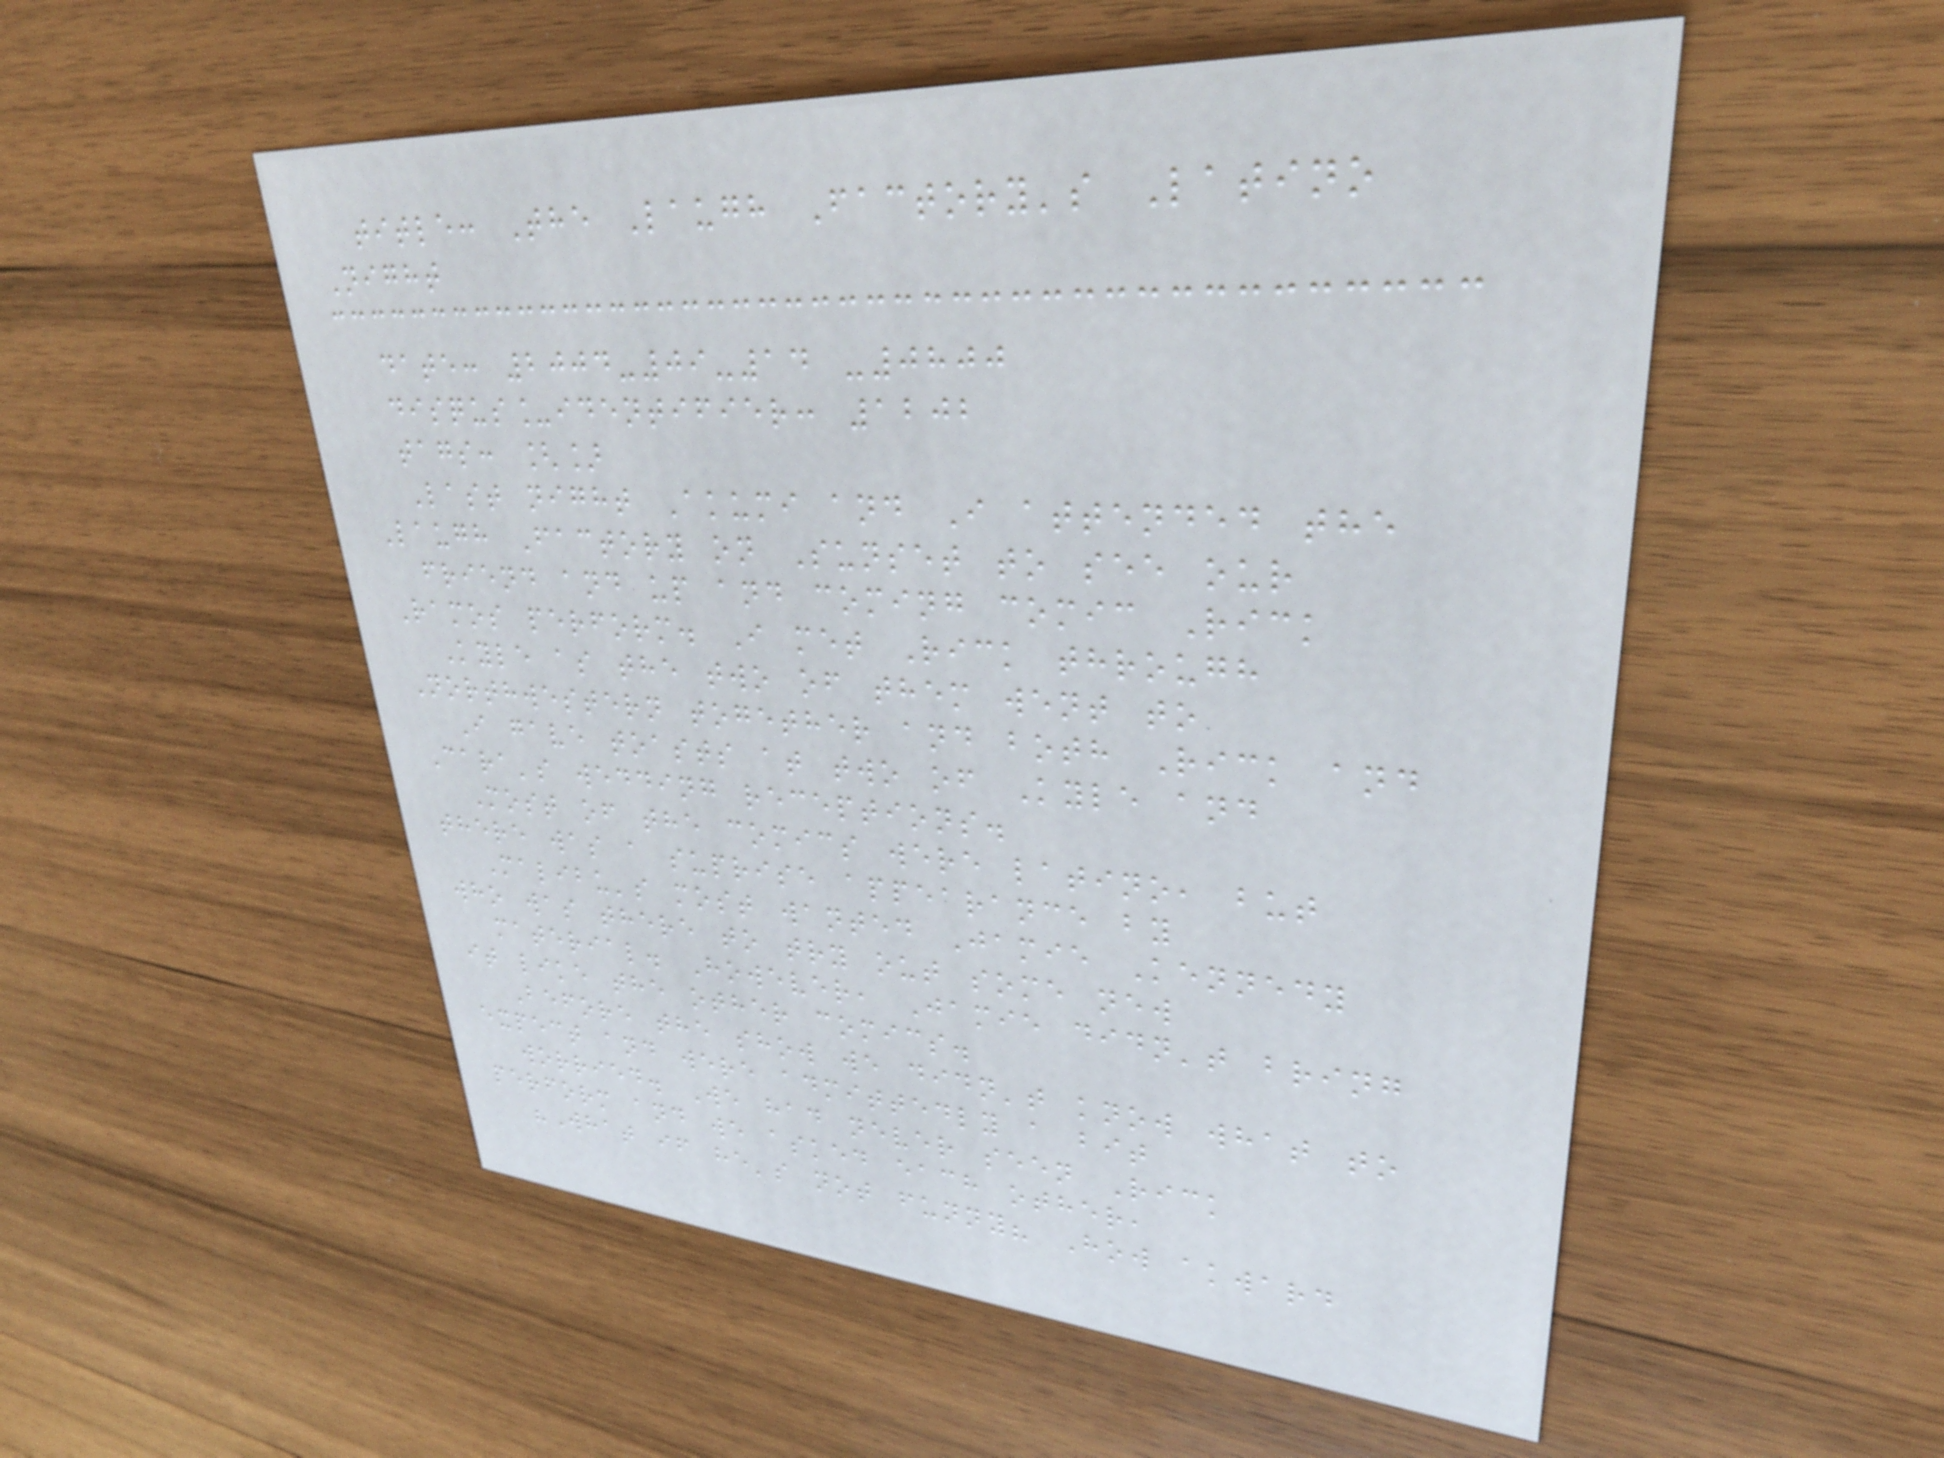title: The Laugh Factory's Latino
Night
date: 2004-09-14 -0800
disqus_identifier: 1202
tags: []
Last night Akumi and I attended the
Laugh Factory on Sunset to see our
friend and up and coming comic Rick
Ramos perform. I met Rick through
Kyle as the two of them went to
Northwestern together and both Rick and
I gave toasts at two of Kyle and
Cara's wedding receptions.
Most of the comics were latino, but
there was a suprise appearance by
Malibu's most wanted Jamie Kennedy
who was there to try out some new
material. However, Jamie didn't bring
it like the other comics.
Before the show we didn't know what to
expect and were admittedly a bit
worried. We had never seen Rick
perform and we asked each other,
"What if he's not funny? How akward
